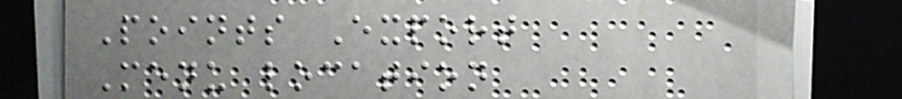Points Export
Menu location
